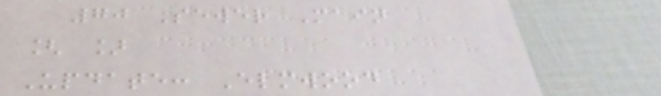70 Sewer Main
[ ]
Update: Elmwood
